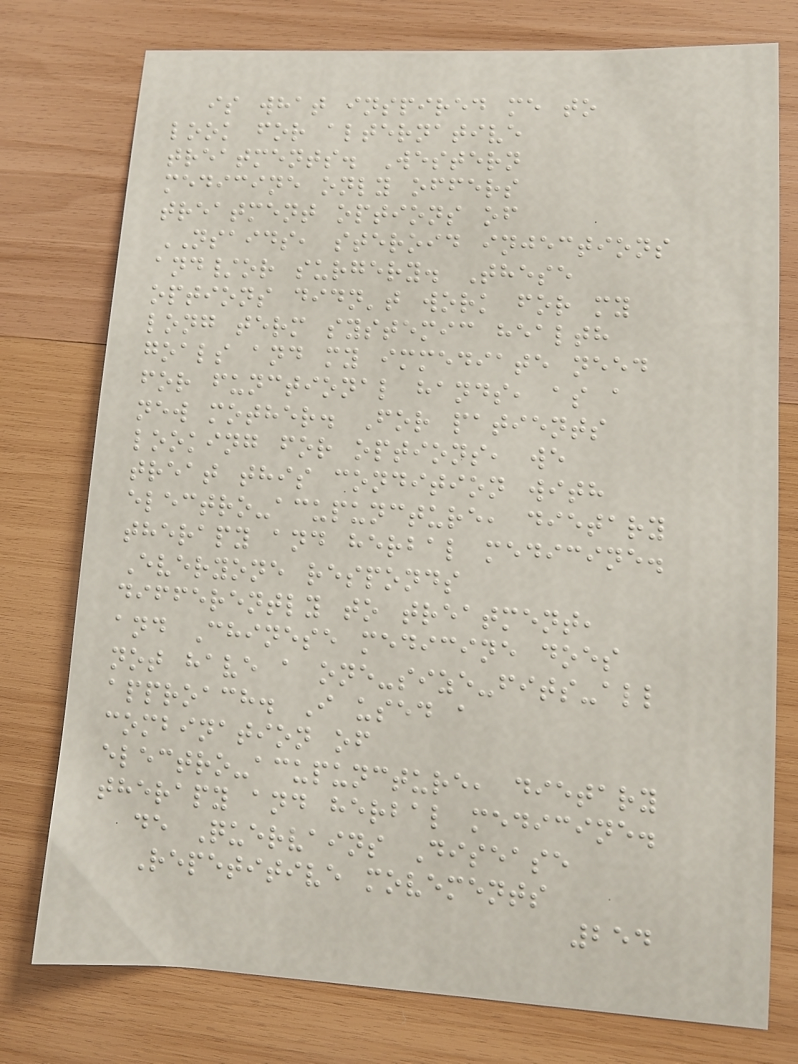is what inspired me to
look for alternative
treatments. Western
medicine only offers
treatment options of
NSAIDS, steroid injections
and/or surgery. These
options didn't work for my
long term systemic health
goals and my immediate need
for functional hands, as a
new mother. For patients
looking for options, we
treat this condition with
electro-acupuncture, dietary
therapy and herbal medicine.
Everyone responds
differently to treatment,
and Chinese medicine does
not have a one-size-fits-all
approach. I used a
combination of
electro-acupuncture, dietary
therapy and herbal medicine.
de Quervains Disease
Repetitive movements
254
